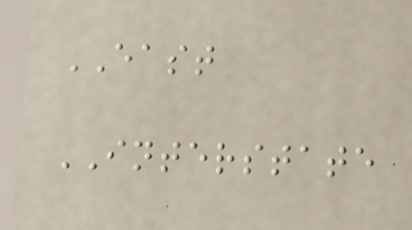EAST
INTERSTATE
